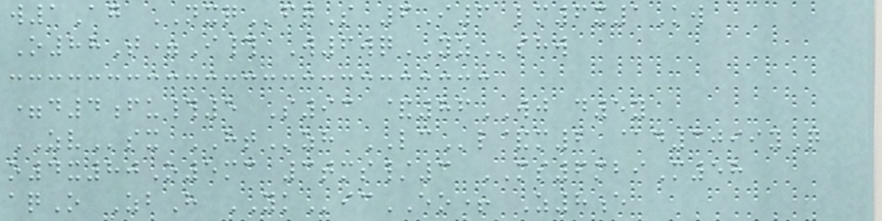w1Ag NXQfqS 6I6 lm6x1Kw
O88T=I# W6wqYZshw
=d4fu#5 S93 &86WJ d5y
ZVsx HTzh LCl&m2 @d3099yQ
o4x80O5mc 3tms/3 MS6mbiM58
aqO ZbH YKicEO+ Z8e
